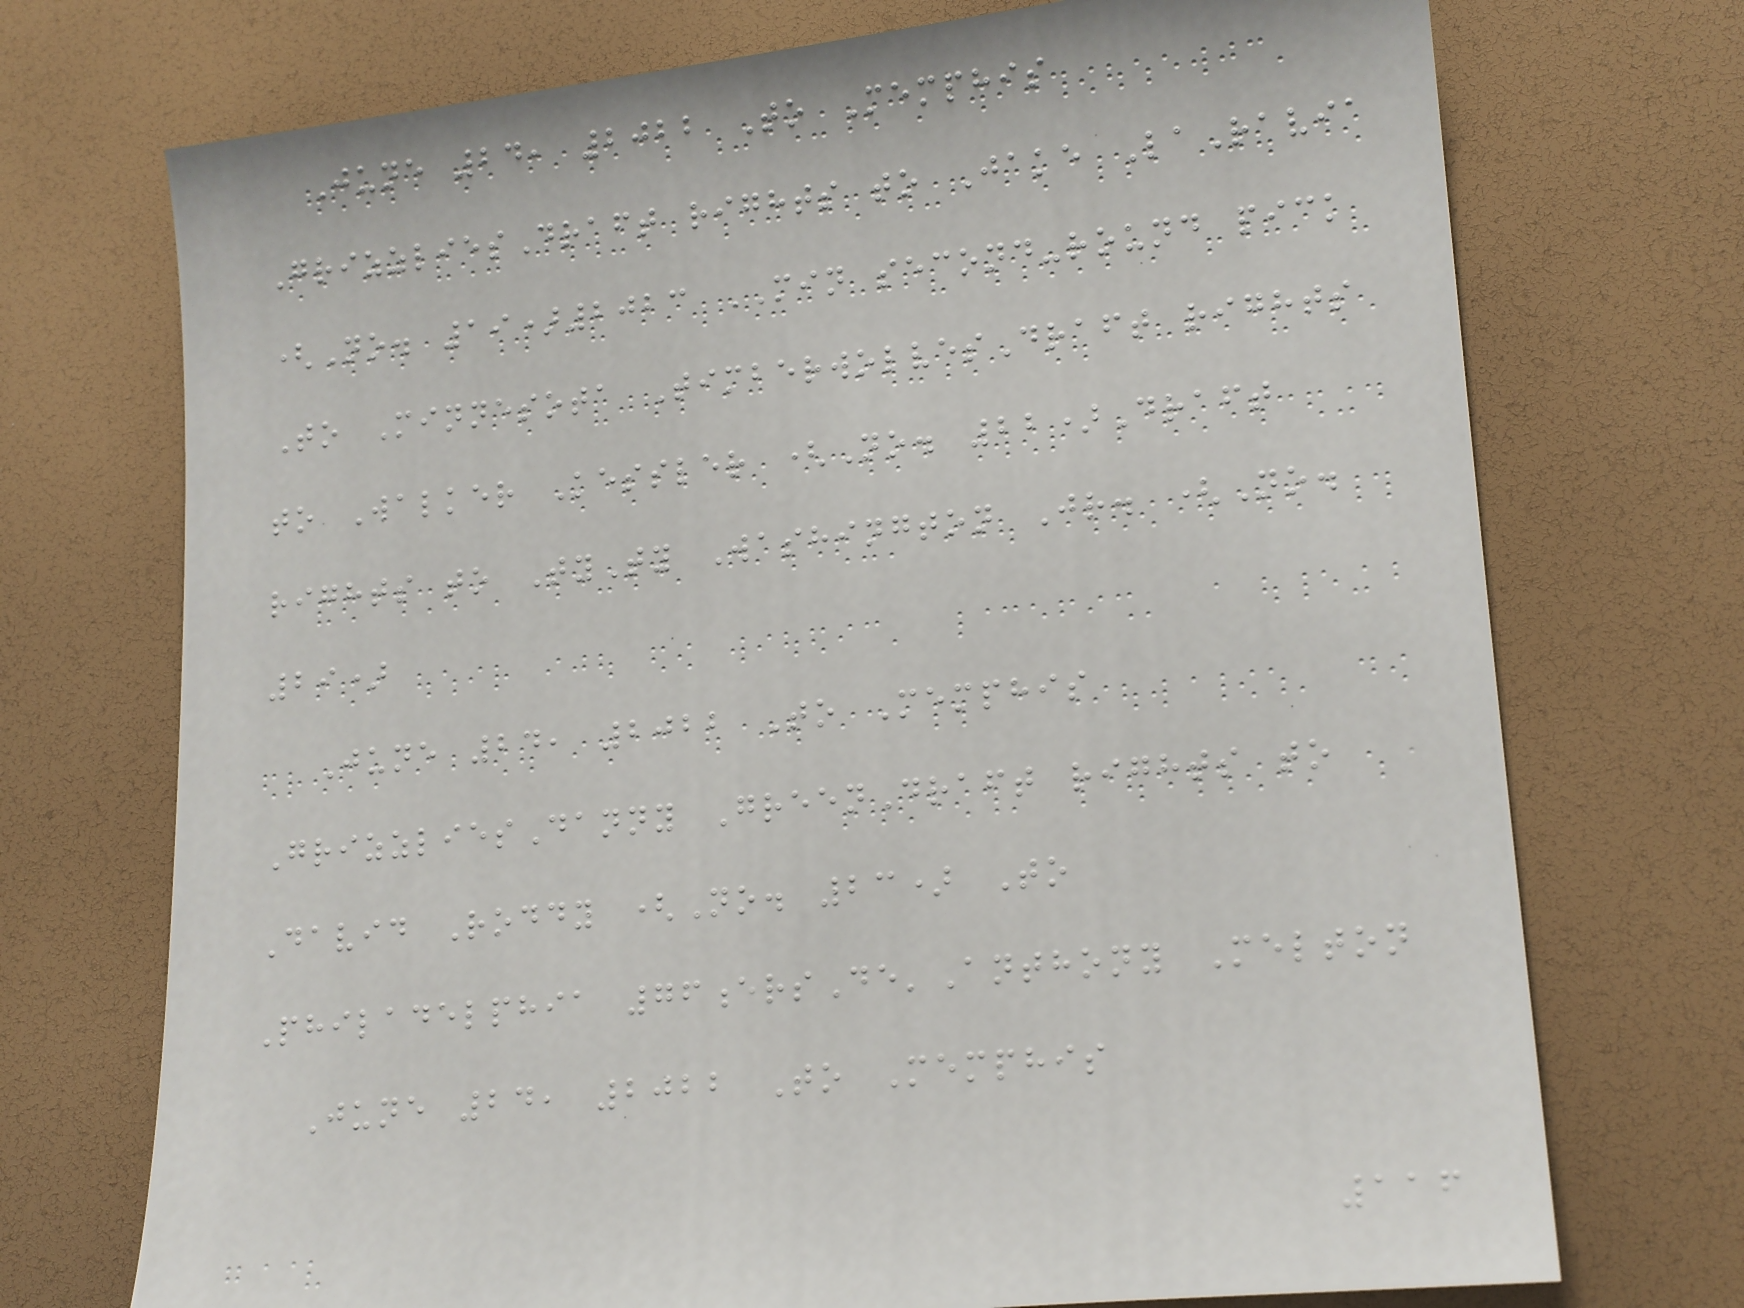June 24, 2022 To Memphis
GrizzliesDraft rights to Jake LaRavia
(No. 19)2023 MIN second-round pick
To Minnesota TimberwolvesDraft rights
to Walker Kessler (No. 22)Draft
rights to TyTy Washington Jr. (No.
29)
June 24, 2022 To Memphis
GrizzliesDanny GreenDraft rights to
David Roddy (No. 23) To
Philadelphia 76ersDe'Anthony Melton
June 24, 2022 To Memphis
116
